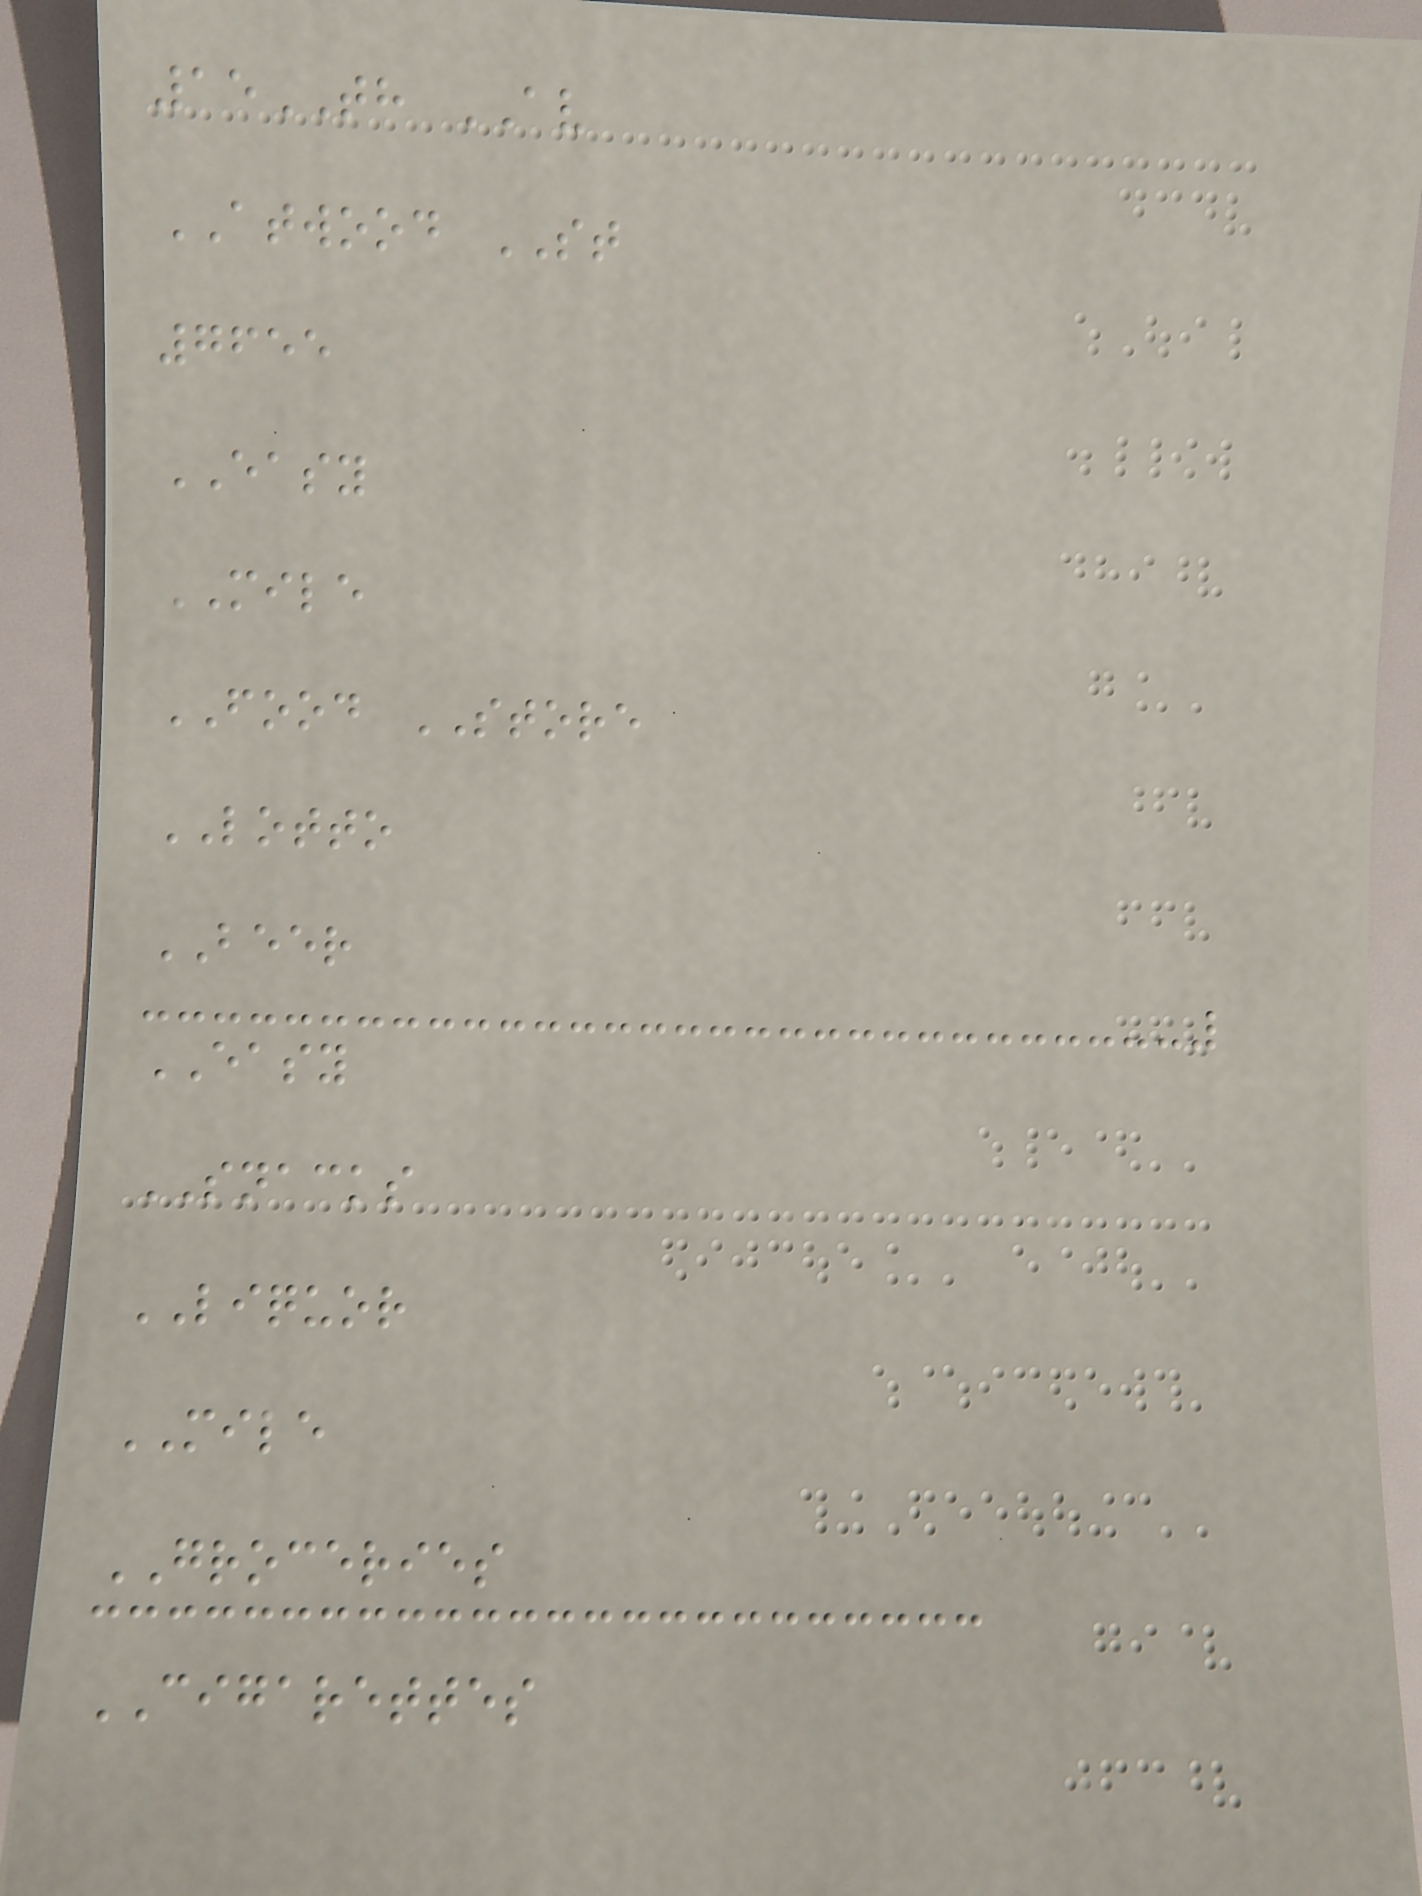15TH AV
ATWOOD ST
7655
EASY
MILE
FOOD STORE
LOTTO
BEER
EASY
SNACKS
LIQUOR
MILE
GROCERIES
CIGARETTES
